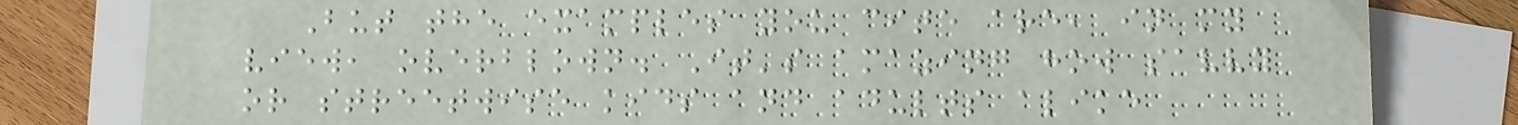But the examples you cite are, in my
view, overblown. It's amazing how savvy
or streetwise kids and adults alike
